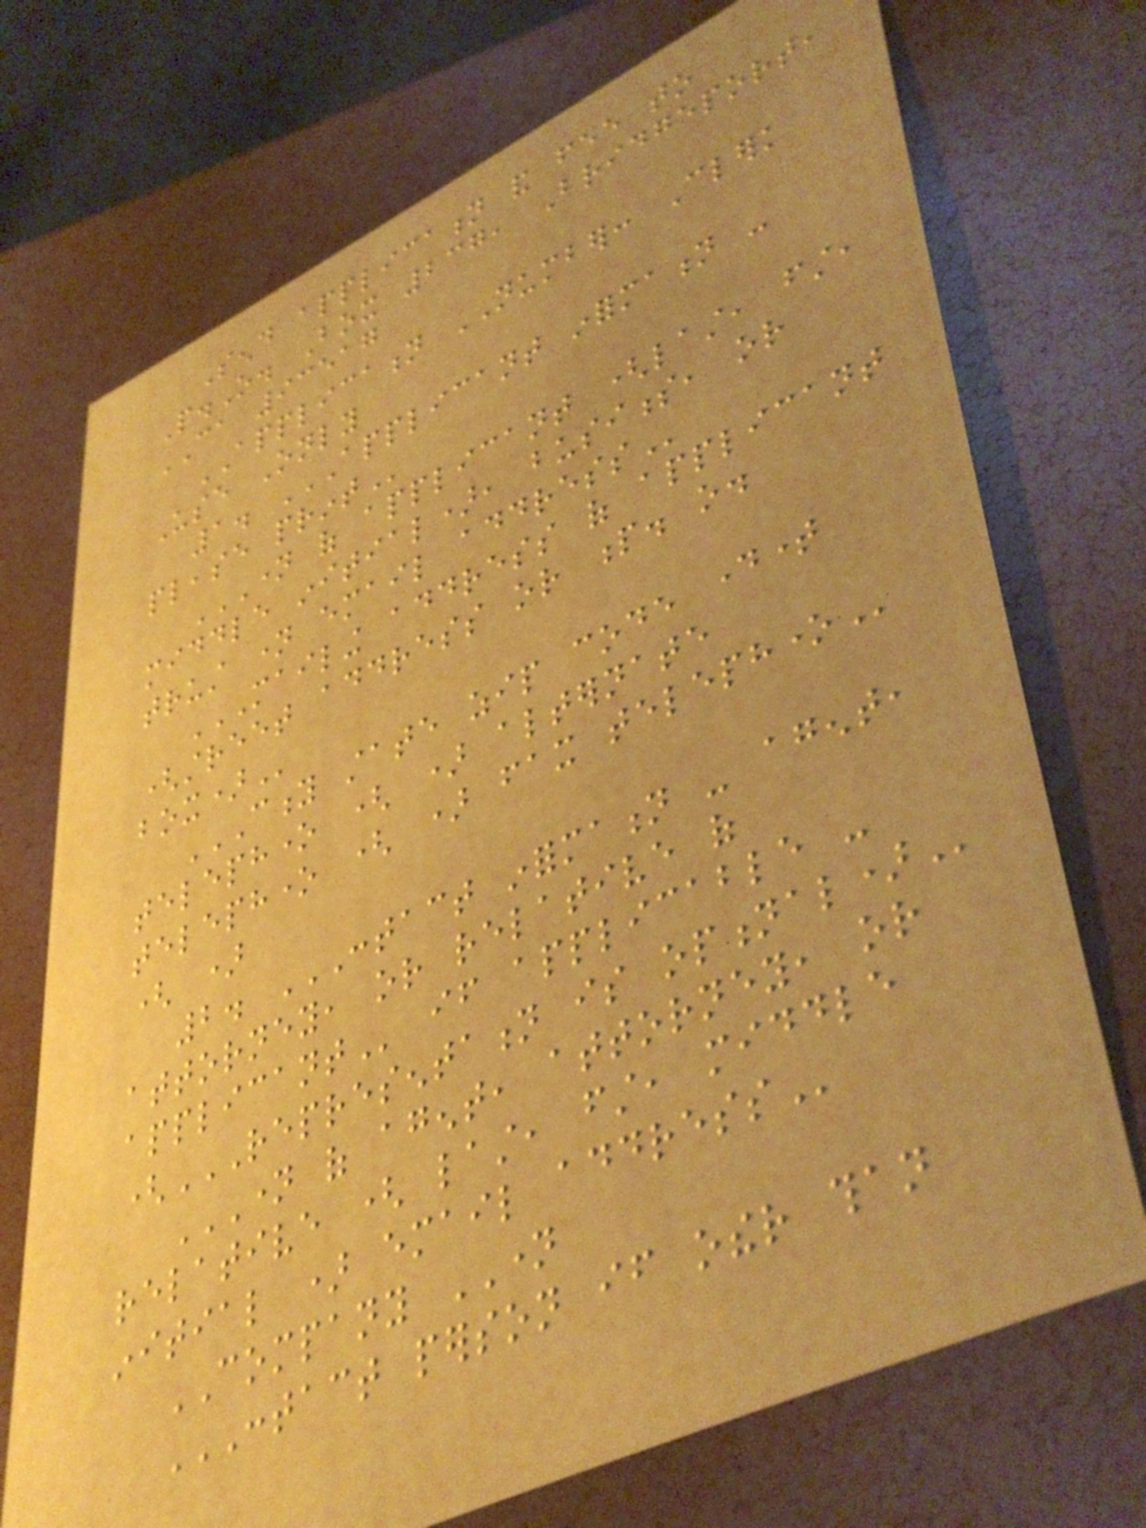Send application and fee to
P.O. Box 237, Bridgeport,
CA 93517
APPLICATION NUMBER: Clerk
Use Only
1. APPLICANT INFORMATION -
PLEASE PRINT
NAME OF APPLICANT (LAST, FIRST,
MIDDLE INITIAL), BUSINESS, OR
TRUST NAME EMAIL ADDRESS
MAILING ADDRESS OF APPLICANT
(STREET ADDRESS OR P. O.
BOX)
CITY STATE ZIP CODE DAYTIME
TELEPHONE ( ) ALTERNATE
TELEPHONE ( ) FAX TELEPHONE
( )
2. CONTACT INFORMATION - AGENT,
ATTORNEY, OR RELATIVE OF
APPLICANT if applicable -
(REPRESENTATION IS OPTIONAL)
NAME OF AGENT, ATTORNEY, OR
RELATIVE ( LAST, FIRST, MIDDLE
INITIAL ) EMAIL ADDRESS
COMPANY NAME
CONTACT PERSON IF OTHER THAN
